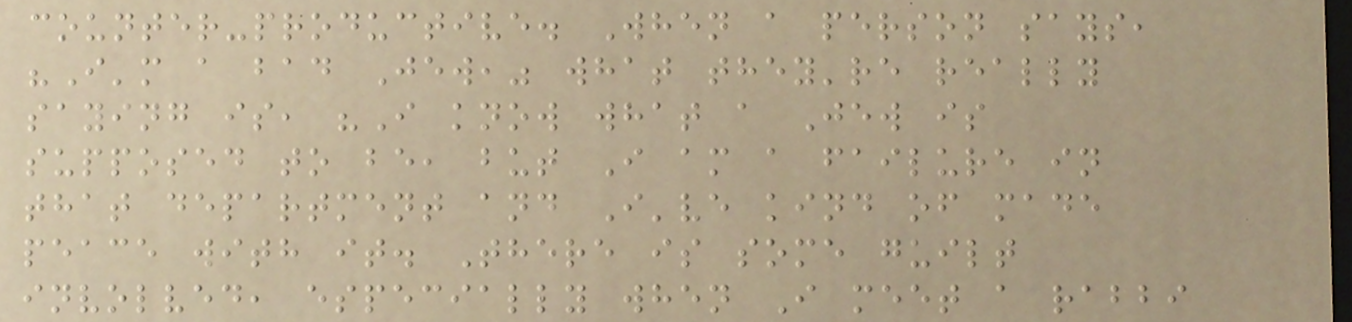counter-productive. When a person says,
"I'm a bad Jew," what they're really
saying is, "I know what a Jew is
supposed to be, but I am a failure in
that department and I've kind of made
peace with it. There is some guilt
involved, especially when I meet a rabbi
